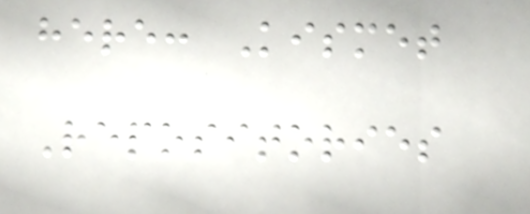here: Kismet
Repositories
